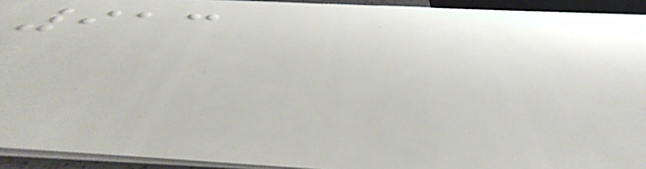913
